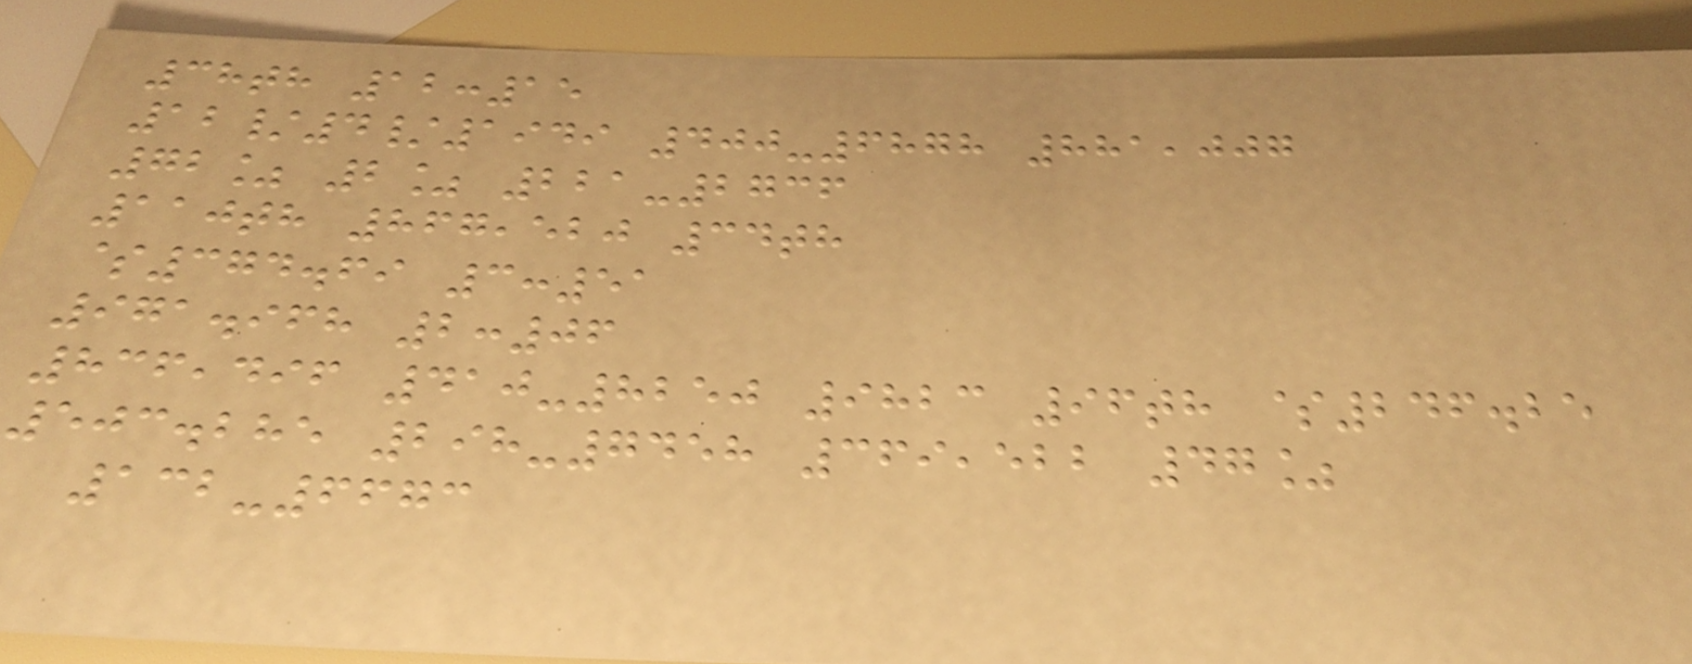38th 12:15
12/4/1949 400-6878 881,007
72% 2% 221-2736
110th 867,520 34th
$374.69 3:51
971.968 2:06
836,496 410-8250 9823 96th $246.25
503.285 298-7458 369,522 47%
132-6673
